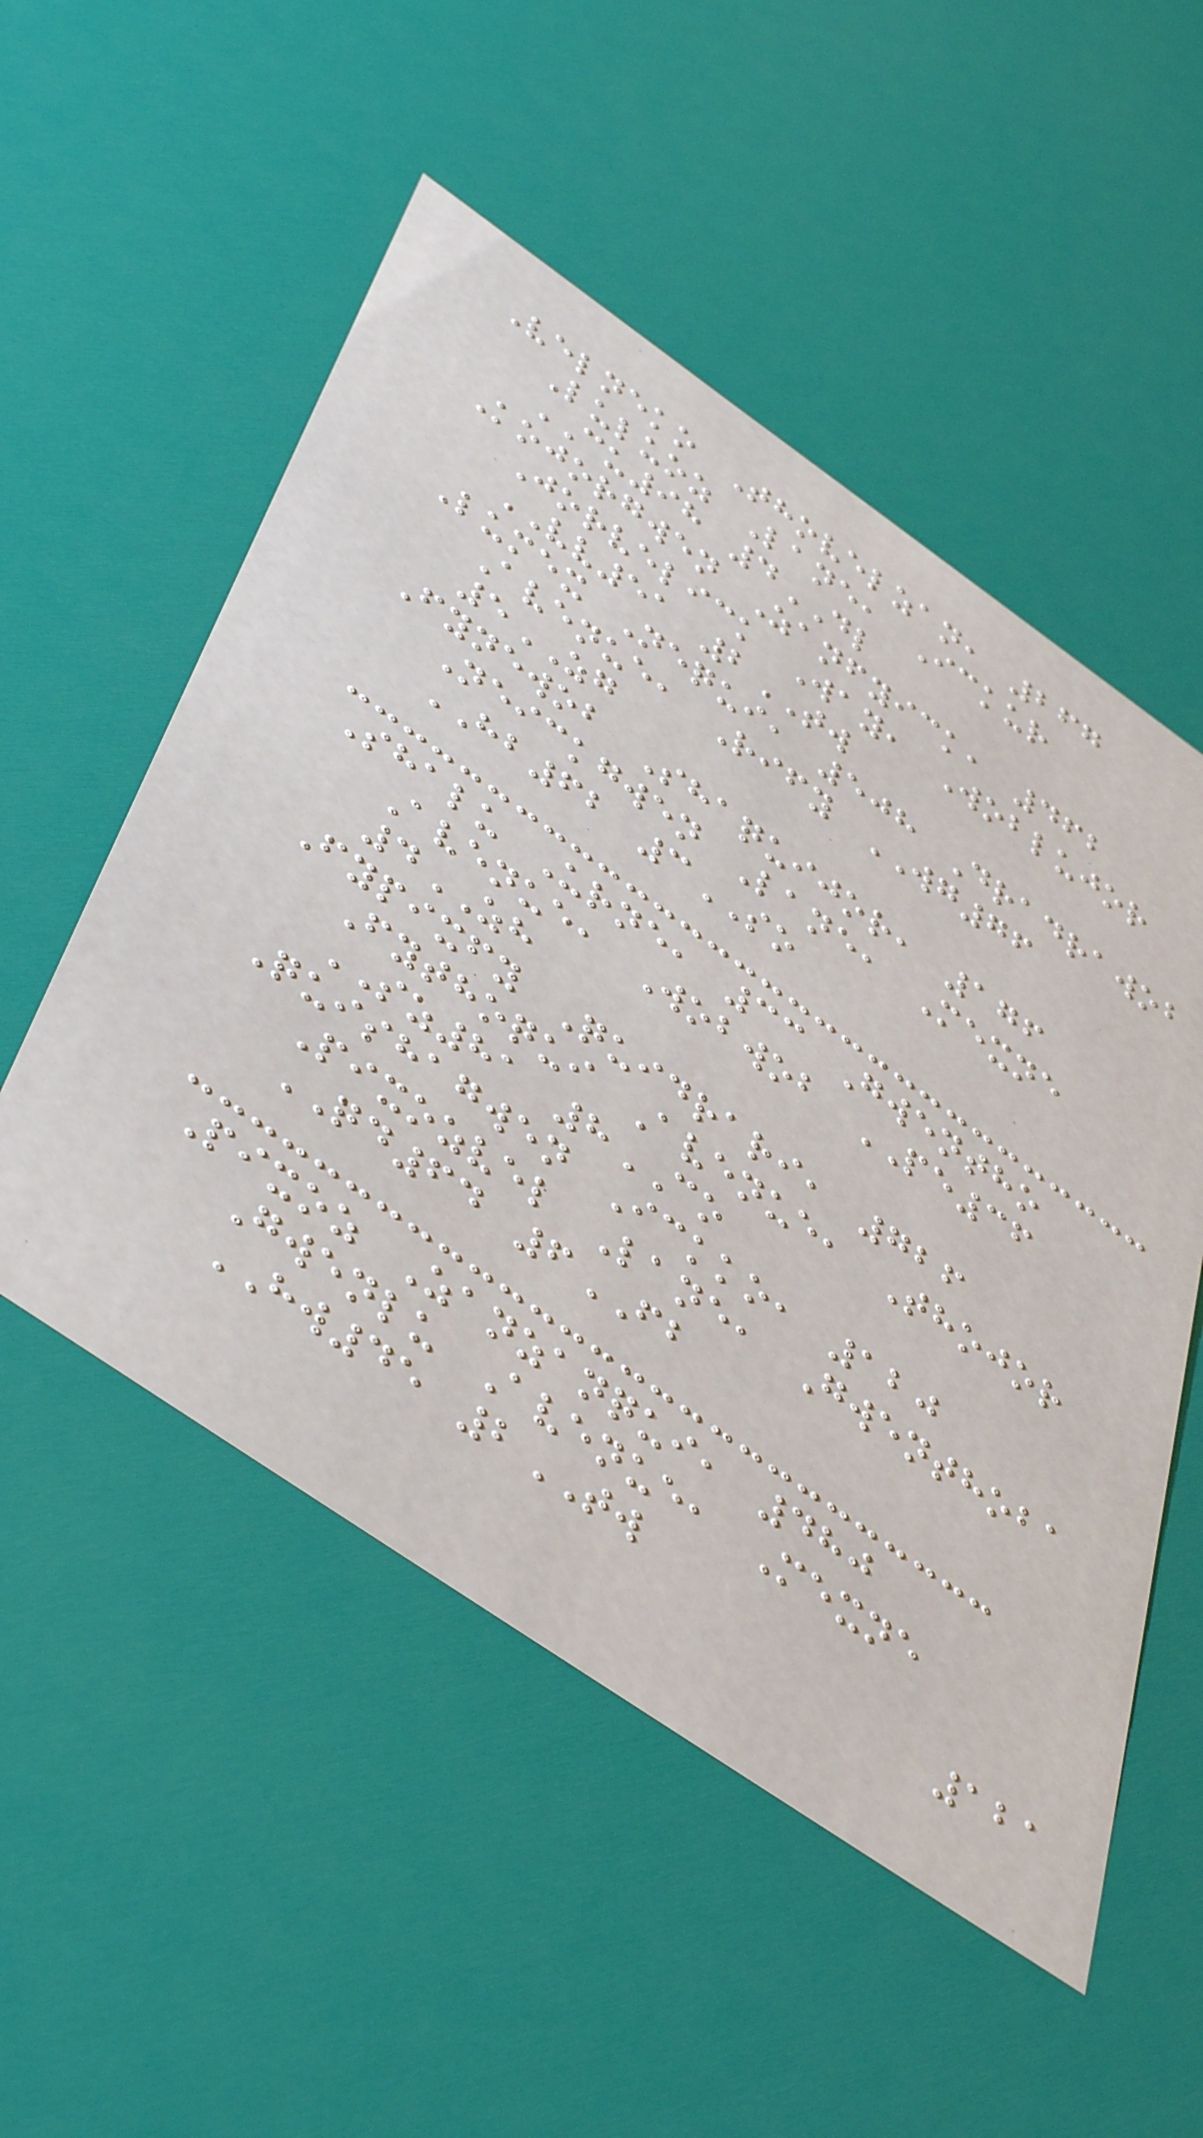Velneko Thovelzan, 267
Luluoz Lane, Ickur
CU98 4DL
Kojorgwen Zanfyick, 462
Jorvelick Way, Woblujor
VV51 2TW
Lumex Nequi, 508 Dradrawob
Avenue, Rify WG76
5ZG
Fynewob Shaquijor, 176
Neickgwen Lane, Mexne
HB62 3SO
Shalu Urne, 33 Gwentho
Avenue, Wobwob PE36
4ZH
Fypixfy Quidrari, 726
Fythoqui Avenue, Thojor
SZ81 8CO
Quishagwen Ickko, 120
Pixozvel Lane, Gwenthoba
QD64 6FB
Pixoz Zanzanqui, 480
Gwenlu Avenue, Mexne
HW45 2TW
121
